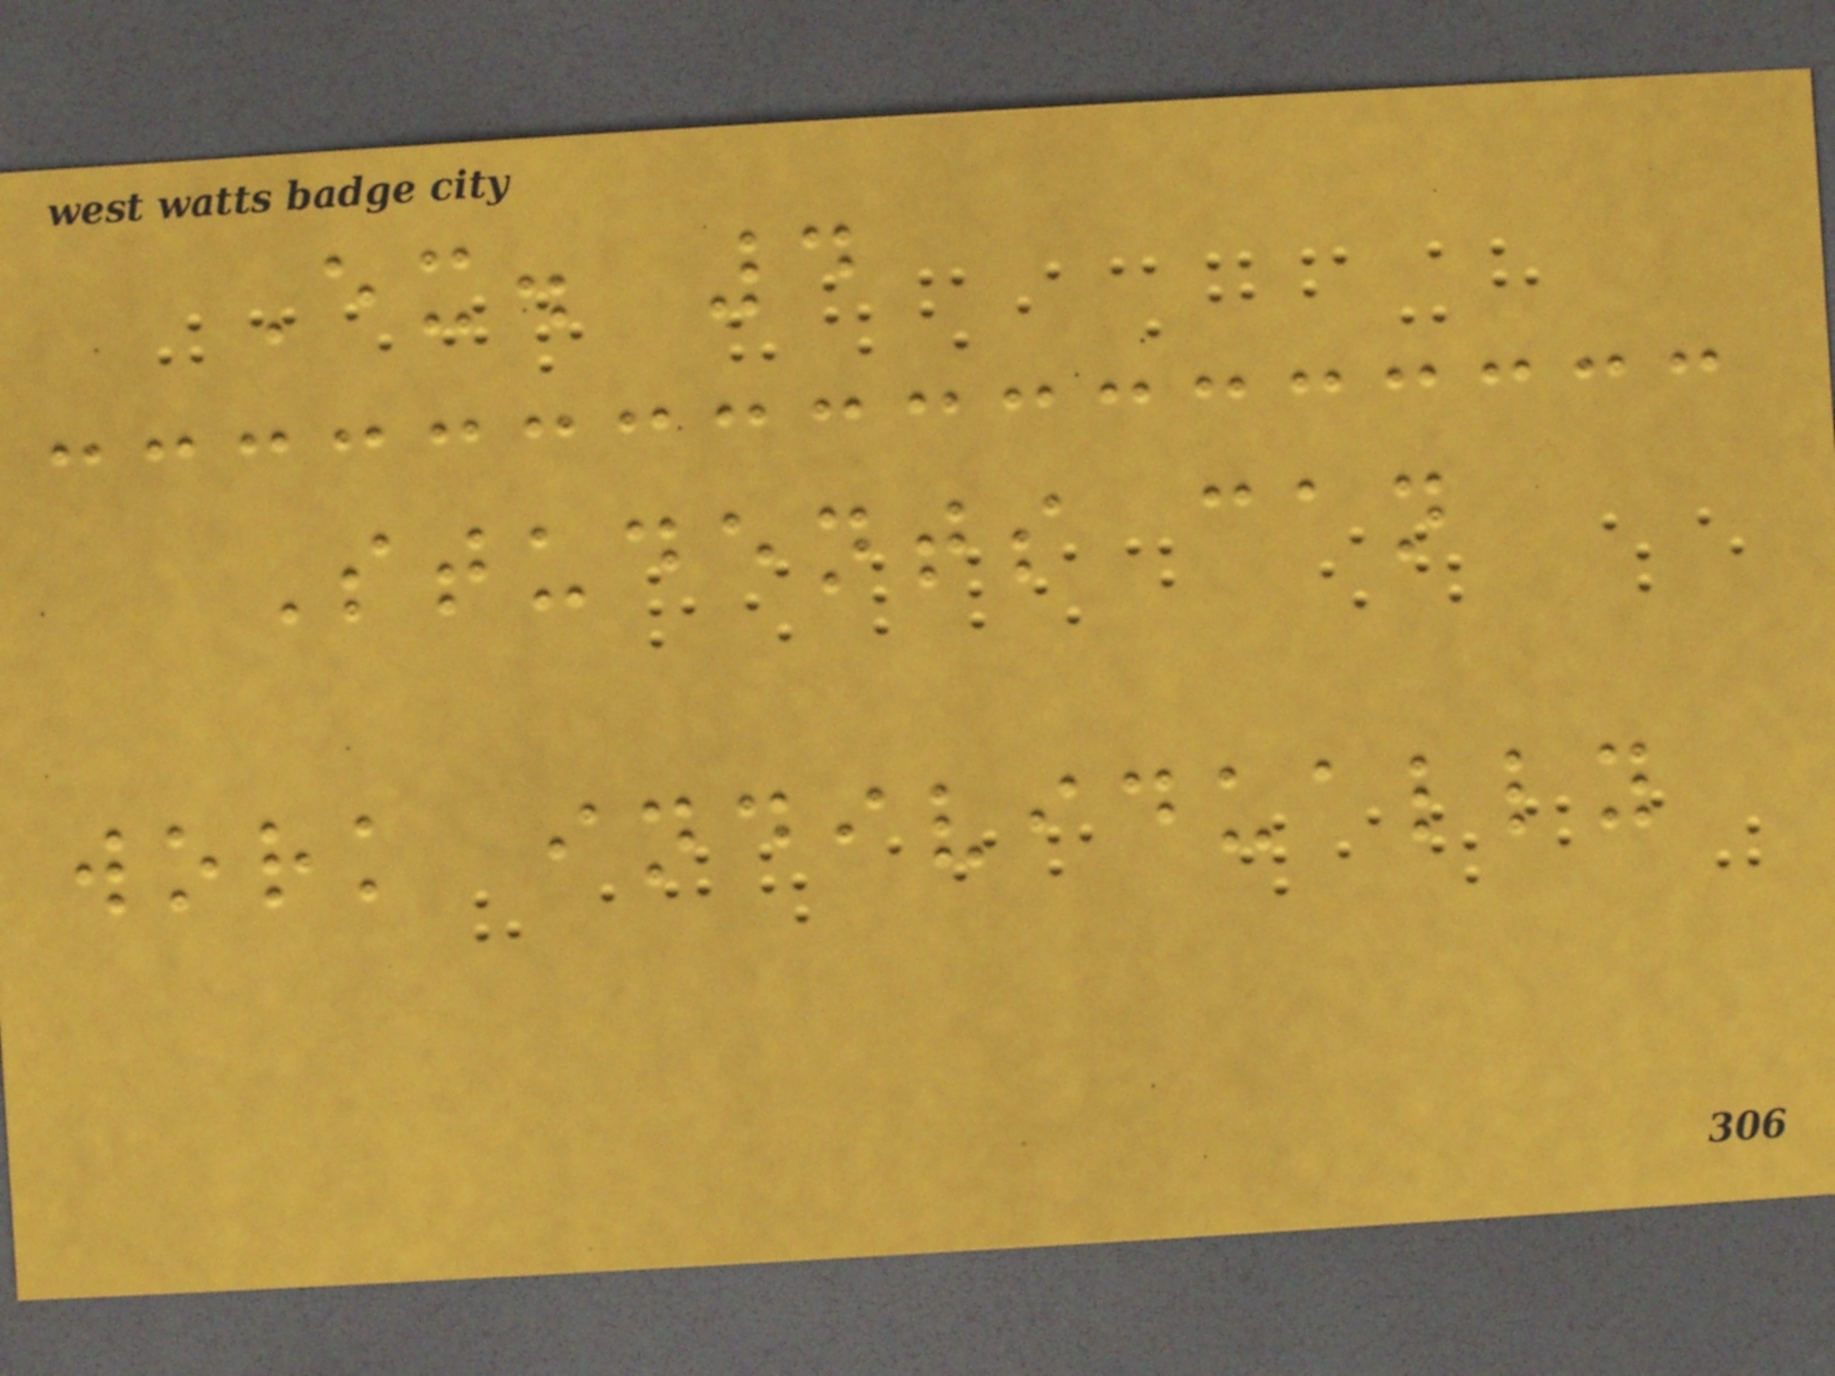Ex. 4
Students can
work individually
